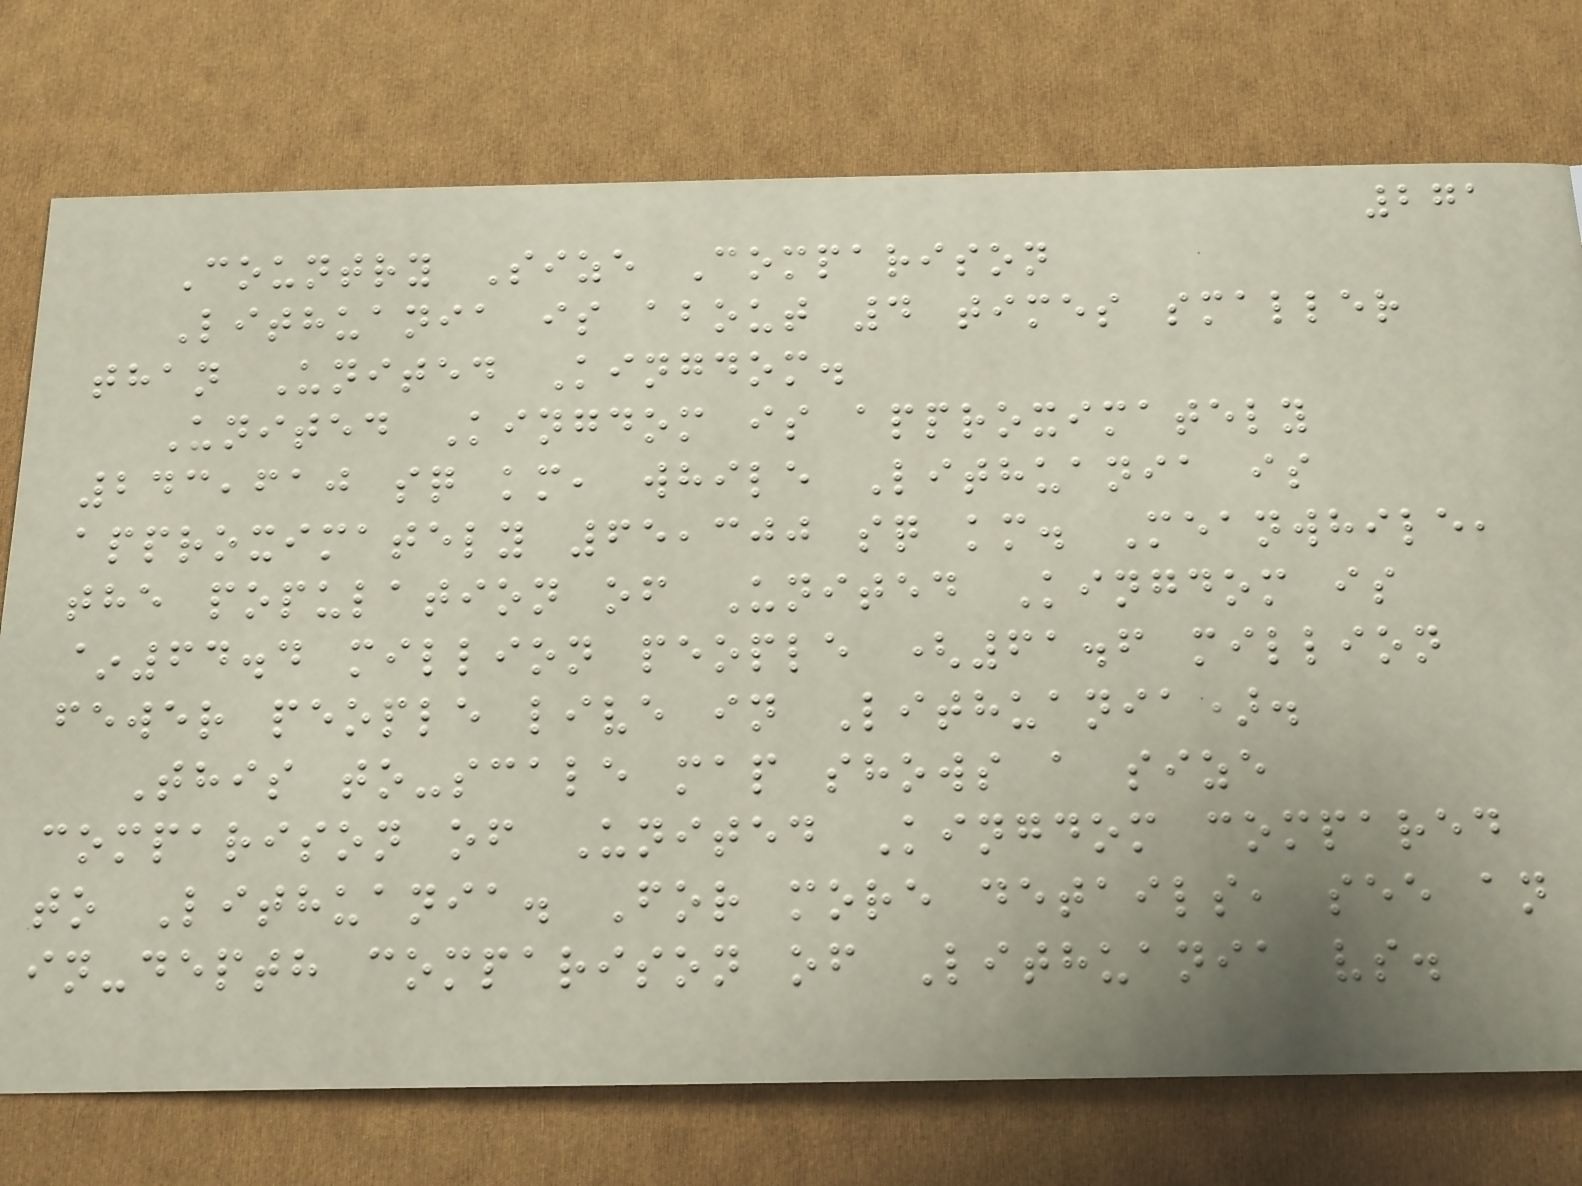271
Country Size Comparison
Lithuania is about 4 times smaller
than United Kingdom.
United Kingdom is approximately
243,610 sq km, while Lithuania is
approximately 65,300 sq km. Meanwhile,
the population of United Kingdom is
~64.4 million people (61.6 million
fewer people live in Lithuania).
This to-scale map shows a size
comparison of United Kingdom compared
to Lithuania. For more details, see an
in-depth comparison of Lithuania vs.
